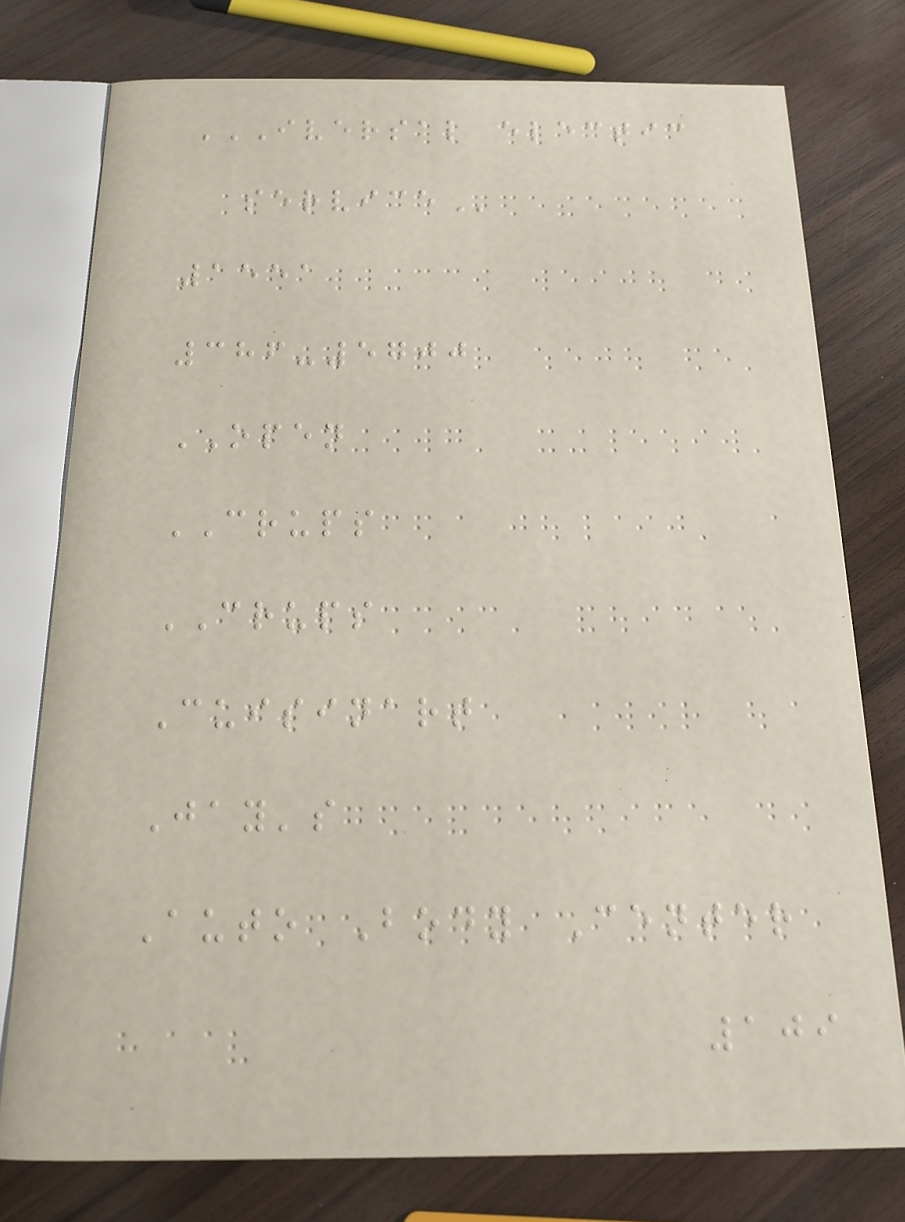IVERSAL ELECTIC
SERVICE
1551
386-5700
OPEN
CRUPS
CRUPS
Cuisinart
Jay's
Auto Body Center
109
